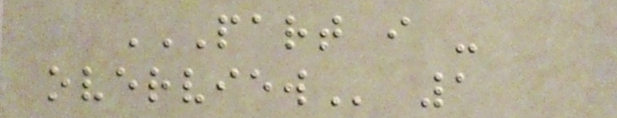PART I -
OVERVIEW 1
